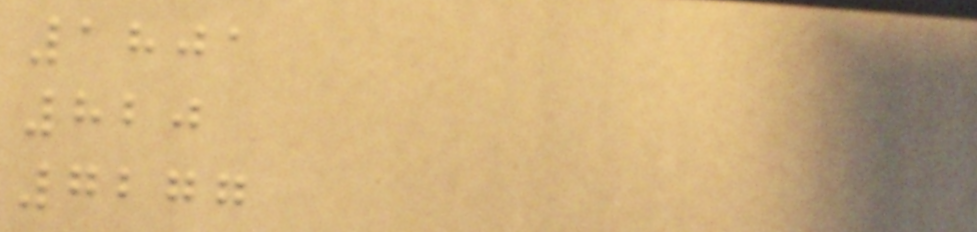1801
820
7277
